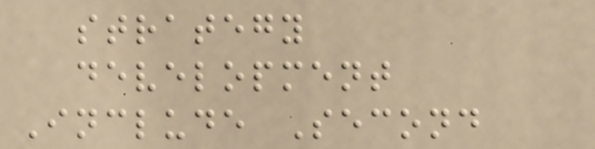strategy
development
Include Second
